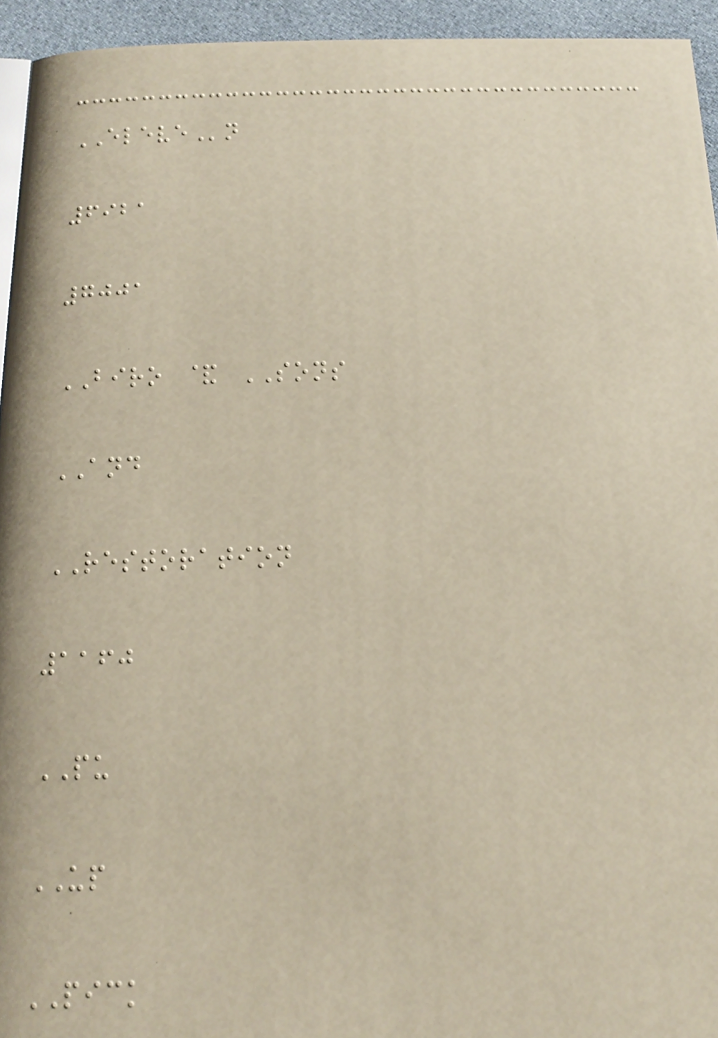ELEVEn
6921
7001
BIRO & SONS
AND
RESTORATION
1160
PU
UP
PICK
